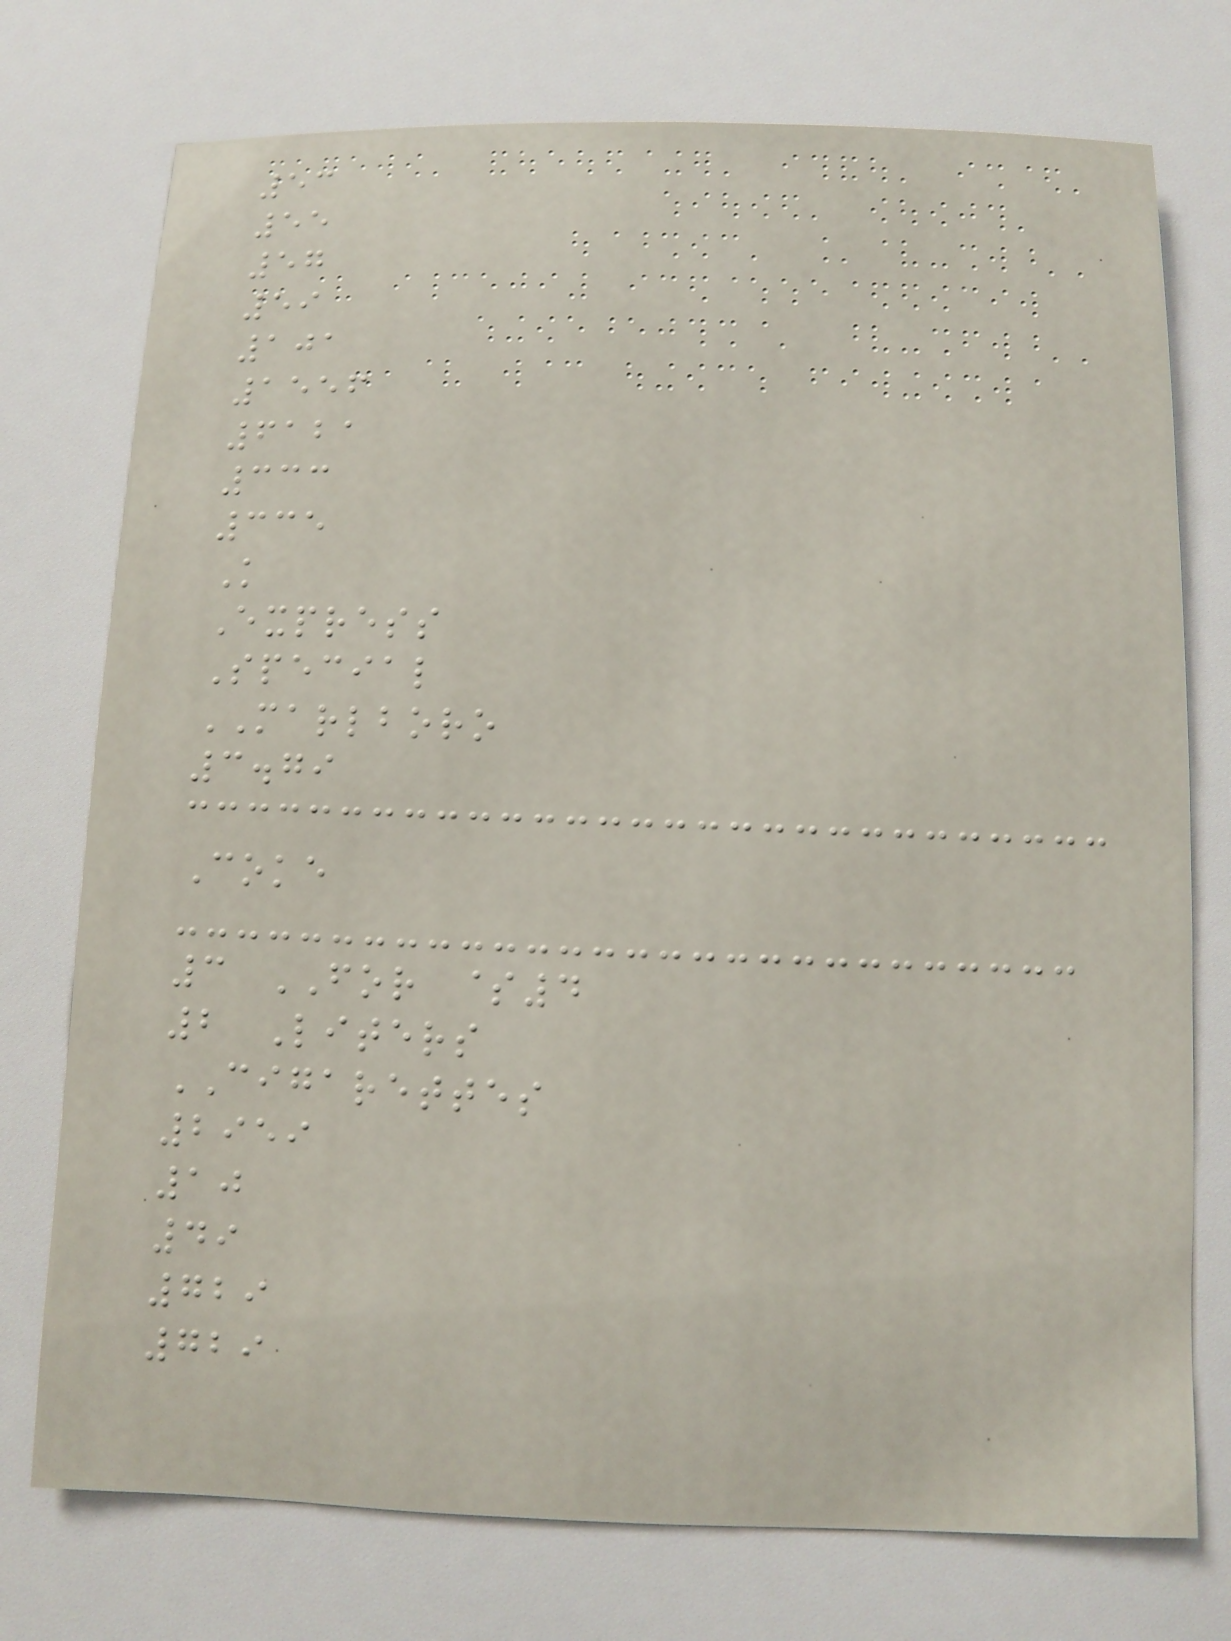53
55
57
59
101
1556
6121
333
335
K
Express
Special
MARLBORO
3.79
Coke
3 FOR $4
2 Liters
CIGARETTES
2959
10
49
729
729
